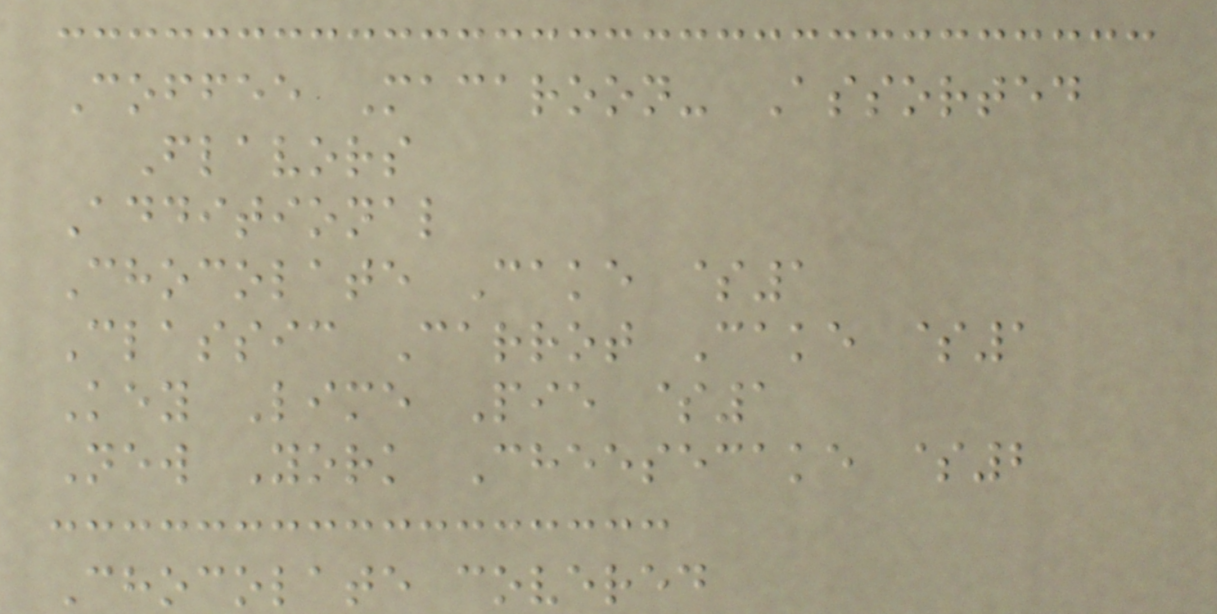Coffee Macaroon- Assorted
Flavors
Additional
Chocolate Cake $1
Classic Carrot Cake $1
Key Lime Pie $1
New York Cheesecake $2
Chocolate covered
